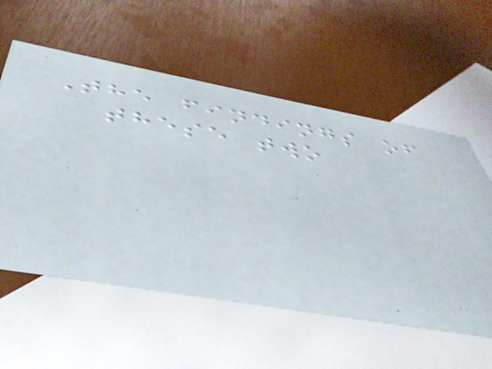The findings of
these two
